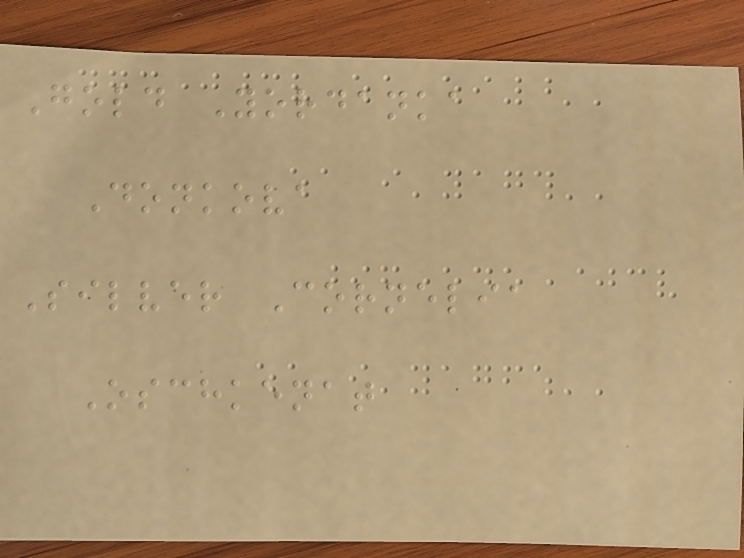Gold Yordanka
Donkova
Silver Cornelia
Oschkenat
